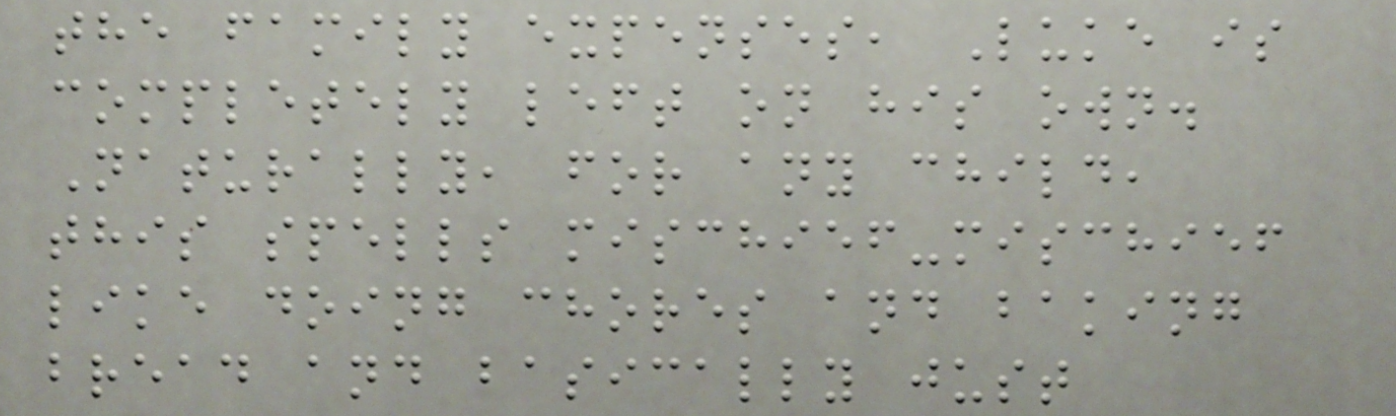the family expenses, Luke is
completely left on his own.
Naturally, for any child,
this spells mischief-mischief
like doing chores and baking
bread and basically just
